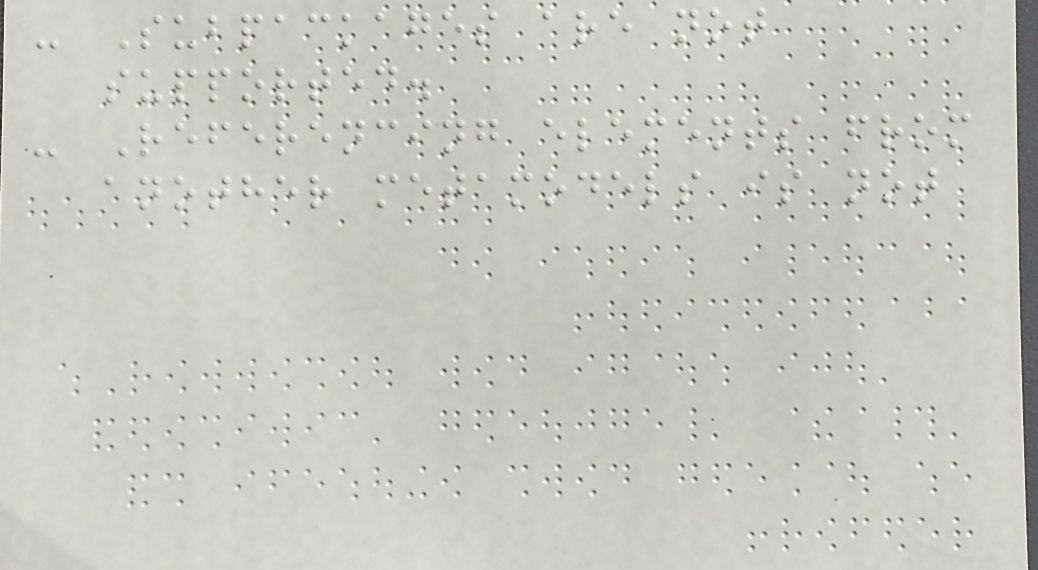- Subpackages are not
supported.
- Referencing elements from
another metamodels is not
